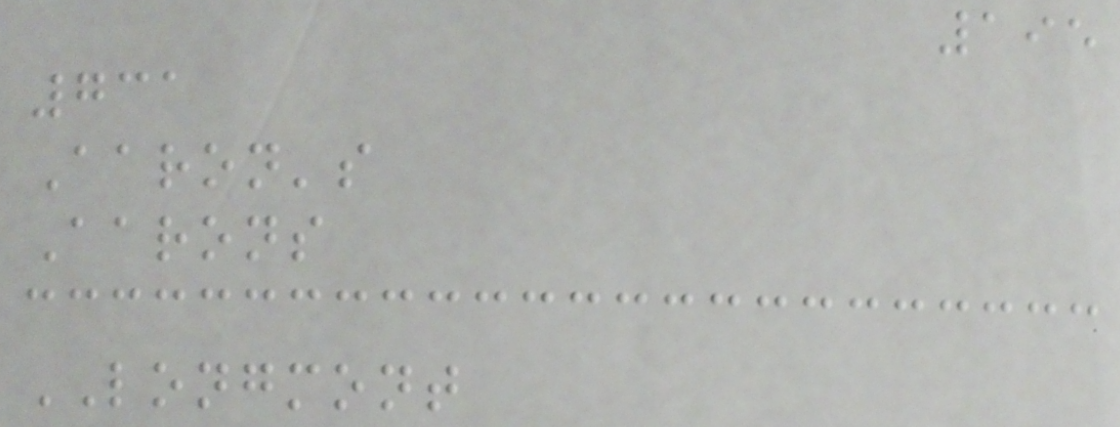195
731
Aaron's
Aarons
LONGMONT
